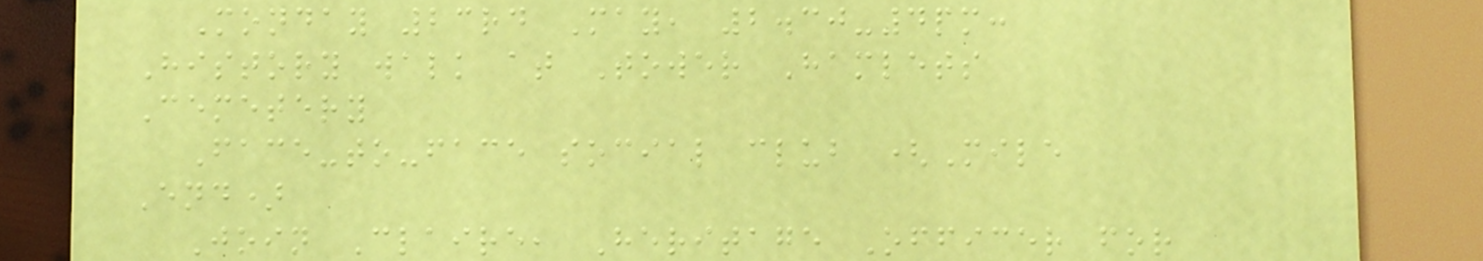Monday 23rd May, 2.30-4pm:
History walk at Tower Hamlets
Cemetery
Face-to-face social club (Mile
End)
Join Claire, Heritage Officer for
